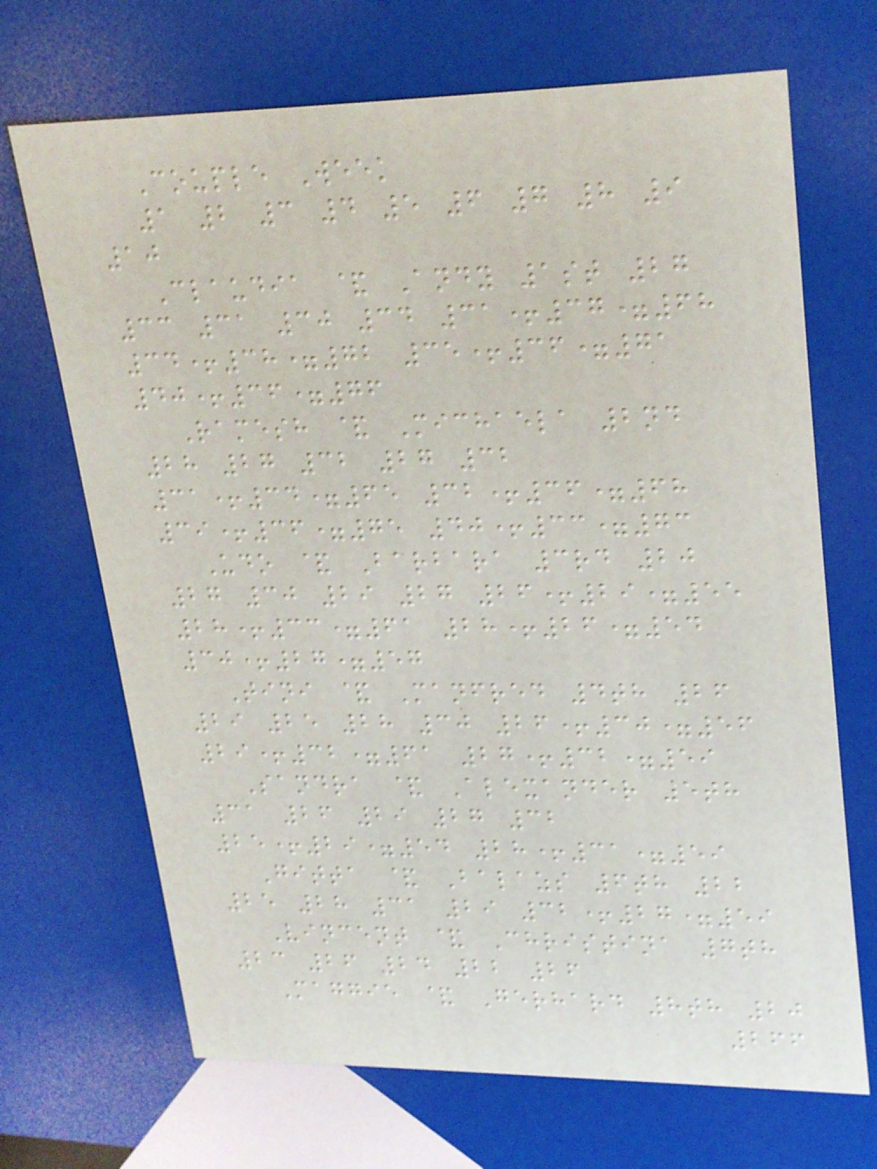Couple Week
1 2 3 4 5 6 7 8 9
10
Claudia & Andy 1st 27
33 31 30 34 31+37=68
34+38=72 35+36=71
40+36=76
Ramesh & Michaela 2nd
28 27 32 27 32
31+34=65 32+36=68
39+36=75 40+33=73
Udo & Barbara 3rd 20
27 30 29 27 26+29=55
28+33=61 28+26=54
30+27=57
Tini & Manfred 4th 26
29 25 28 30 26+30=56
29+32=61 27+32=59
Sandra & Alexander 5th
31 26 29 27 32
25+29=54 28+31=59
Gitta & Balazs 6th 22
25 28 31 29 32+27=59
Vincent & Christina 7th
23 26 24 22 26
Maggie & Gerhard 8th 20
266
